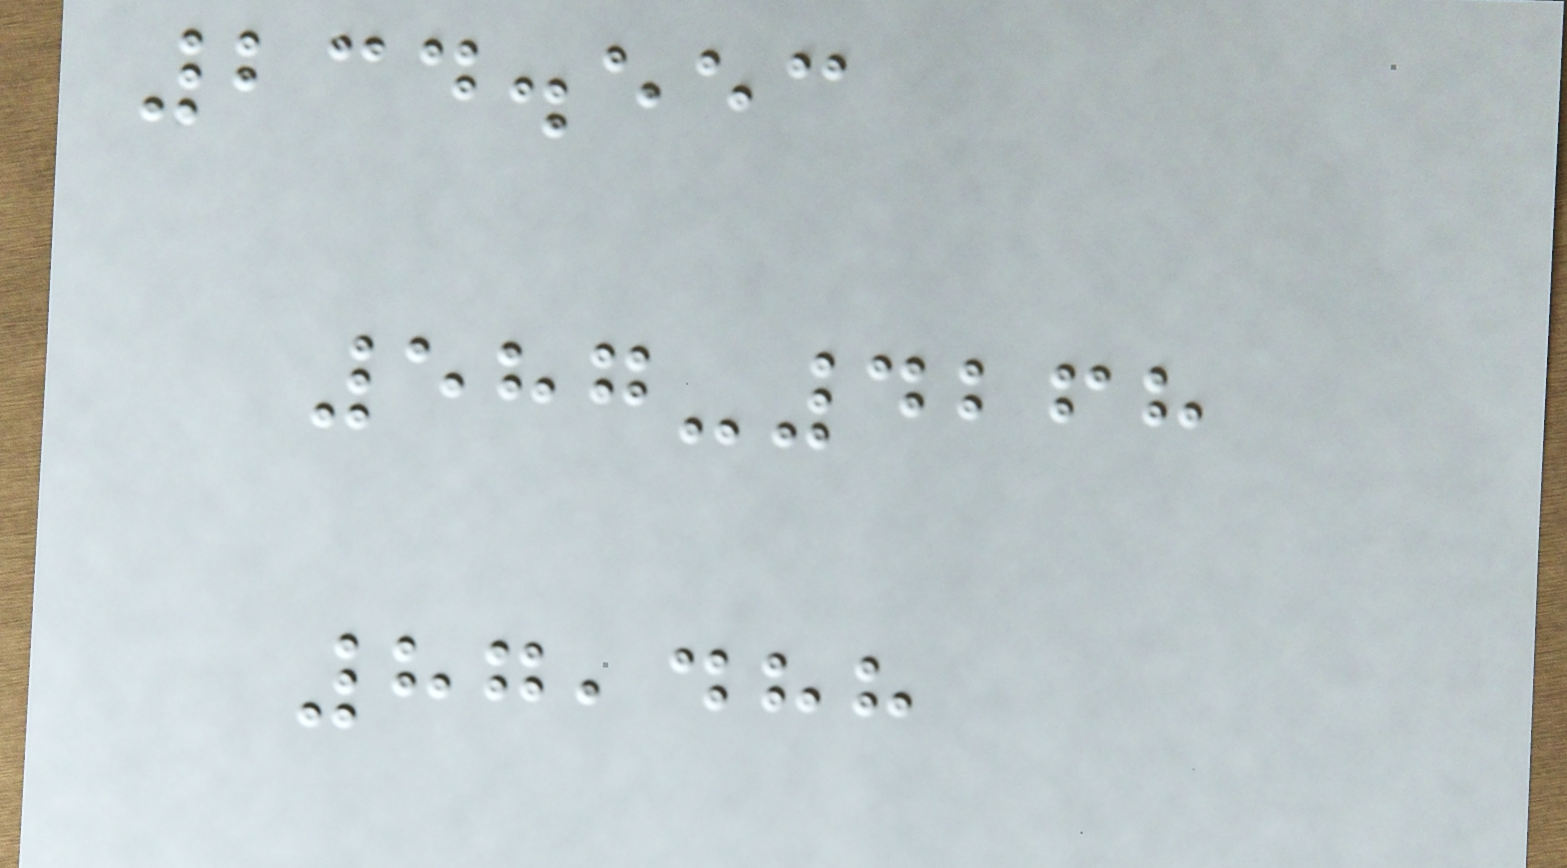234.553
587-4268
87,488
